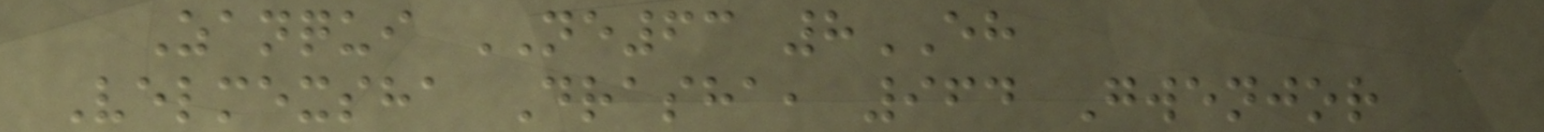Zanqui NE63 8EH
Velmexsha Drasha, 964 Gwenjor
